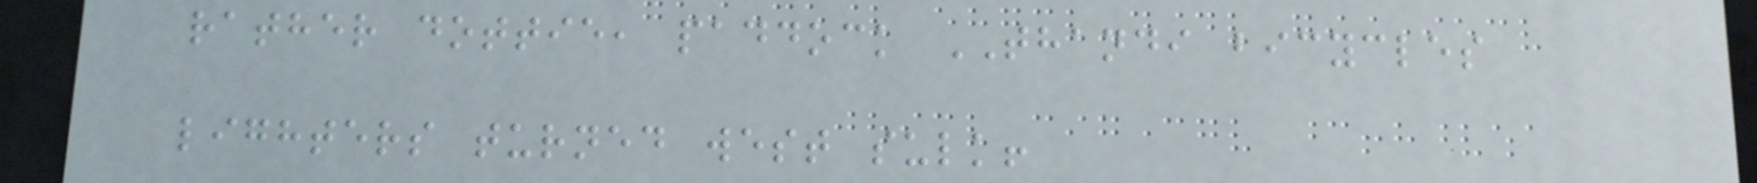rather dottie, paddock THANDI bicycles
lighters turned west sulk!
